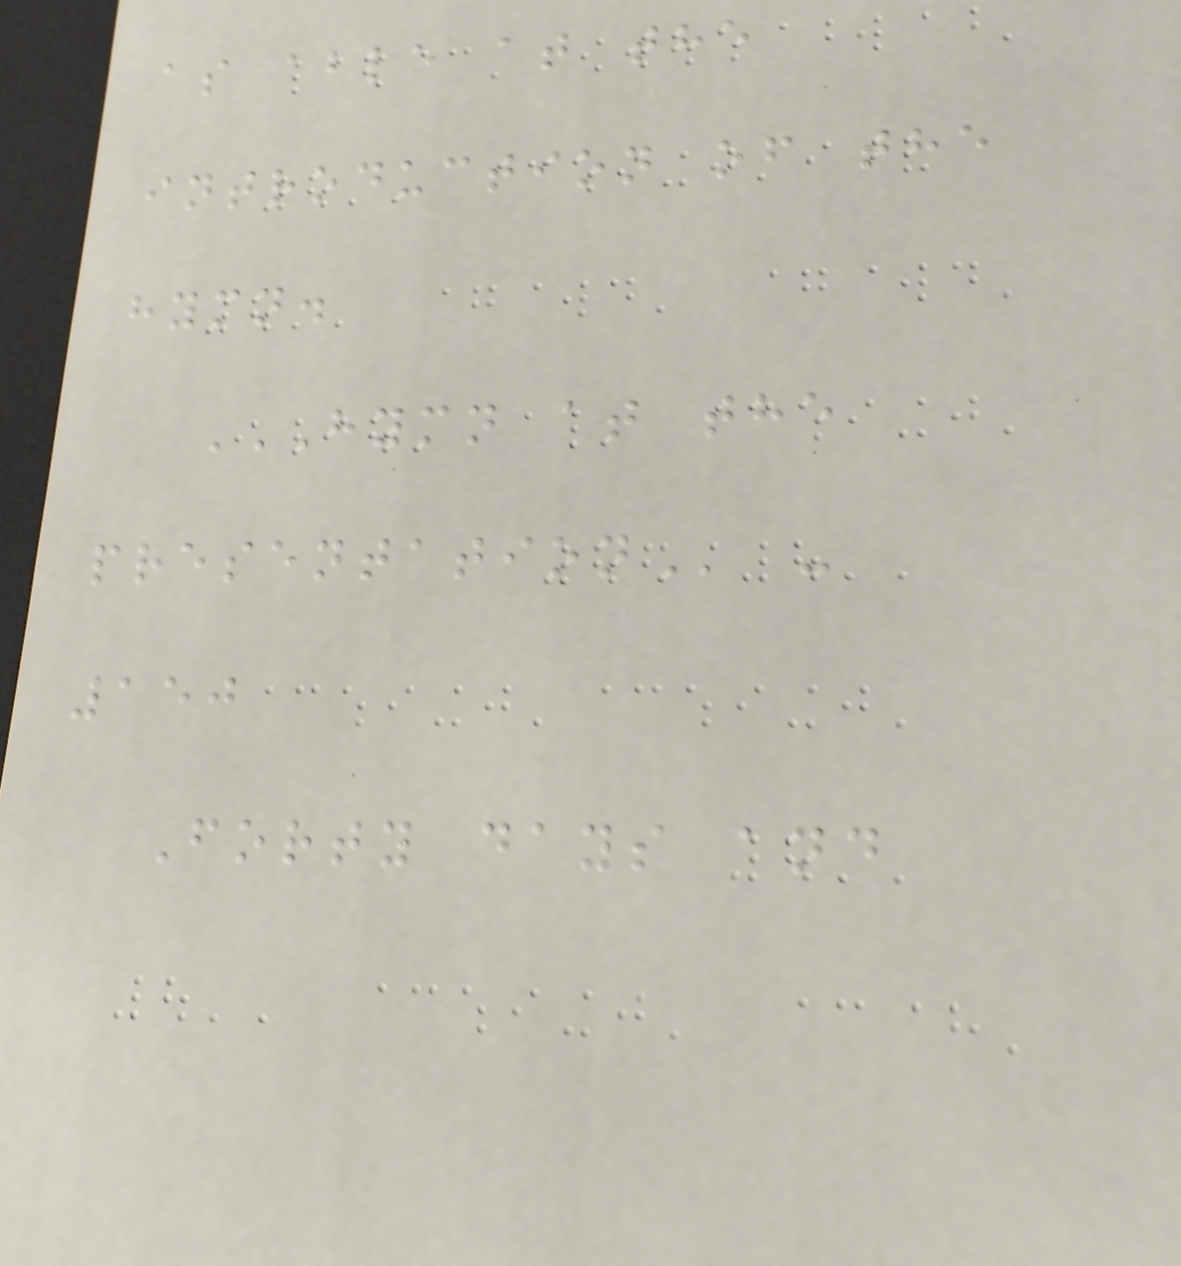as able at the
introduction of the
hymn.
HYMN AT THE
PRESENTATION -
150
Forty days and
